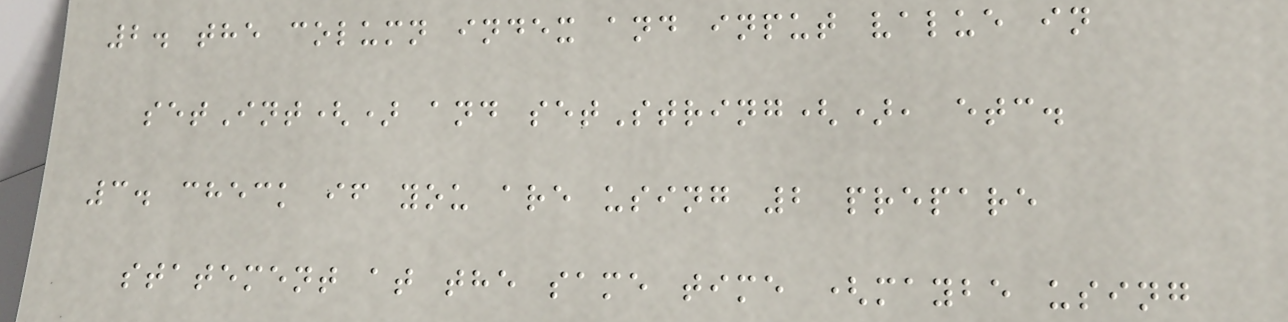2. the column index and input value in
setInt() and setString(), etc.
3. check if you are using 2 prepare
statement at the same time (maybe using
